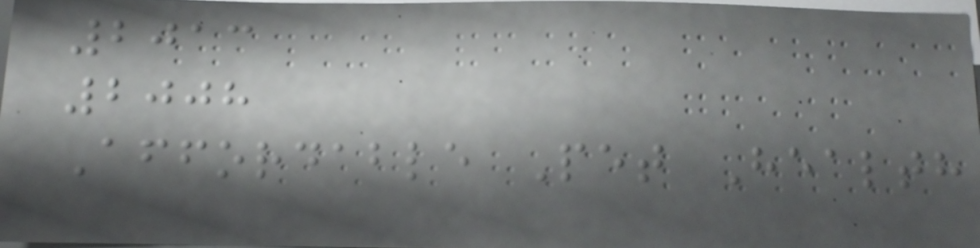2013
2008
Affordable Pet Health
